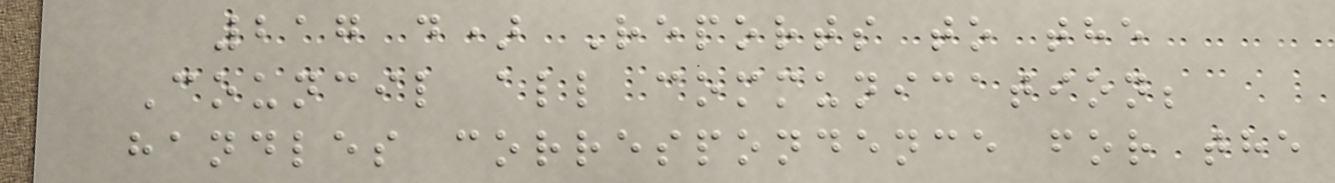217 d) Reports to the
Council all communication;
handles correspondence for the
